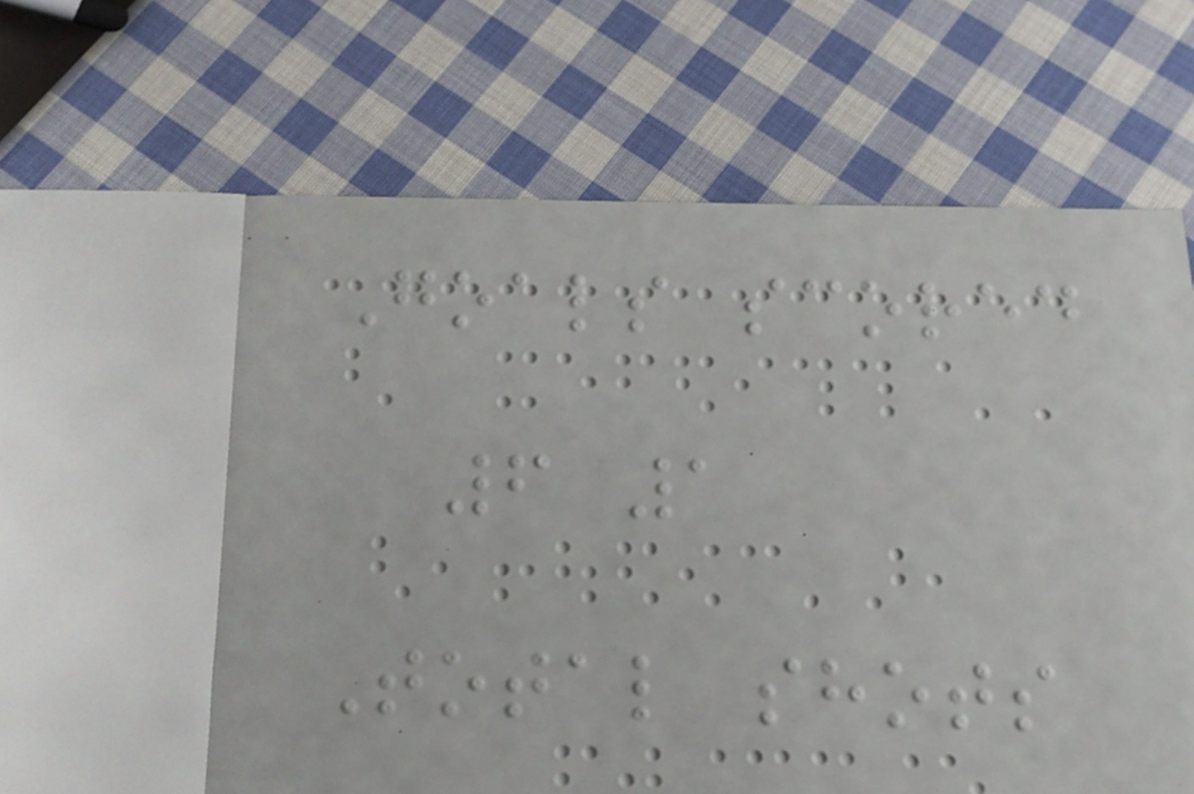Goals scored
6 1
Total shots
